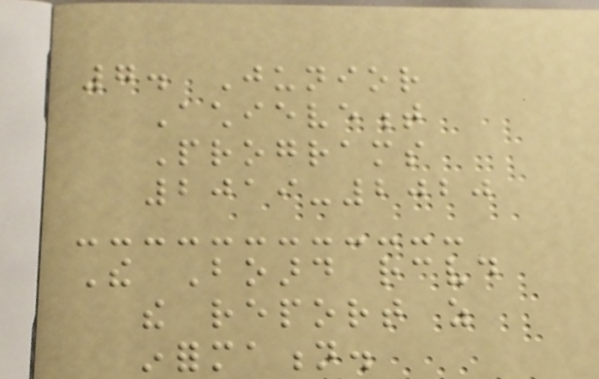7. Junior
Achievement
Programs
2019-2020
The Board received
the report as
information.
